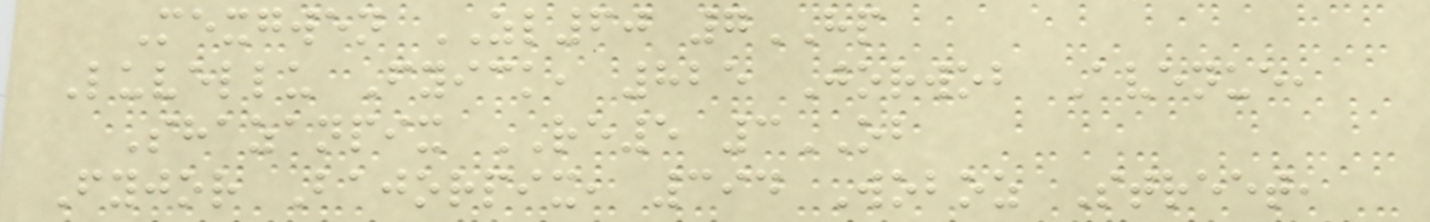Mexgwen ZL60 7HP
Luvellu Fyick, 825 Jorwob Avenue,
Shazanpix RE5 3OB
Fyjor Bajorpix, 394 Woboz Street,
